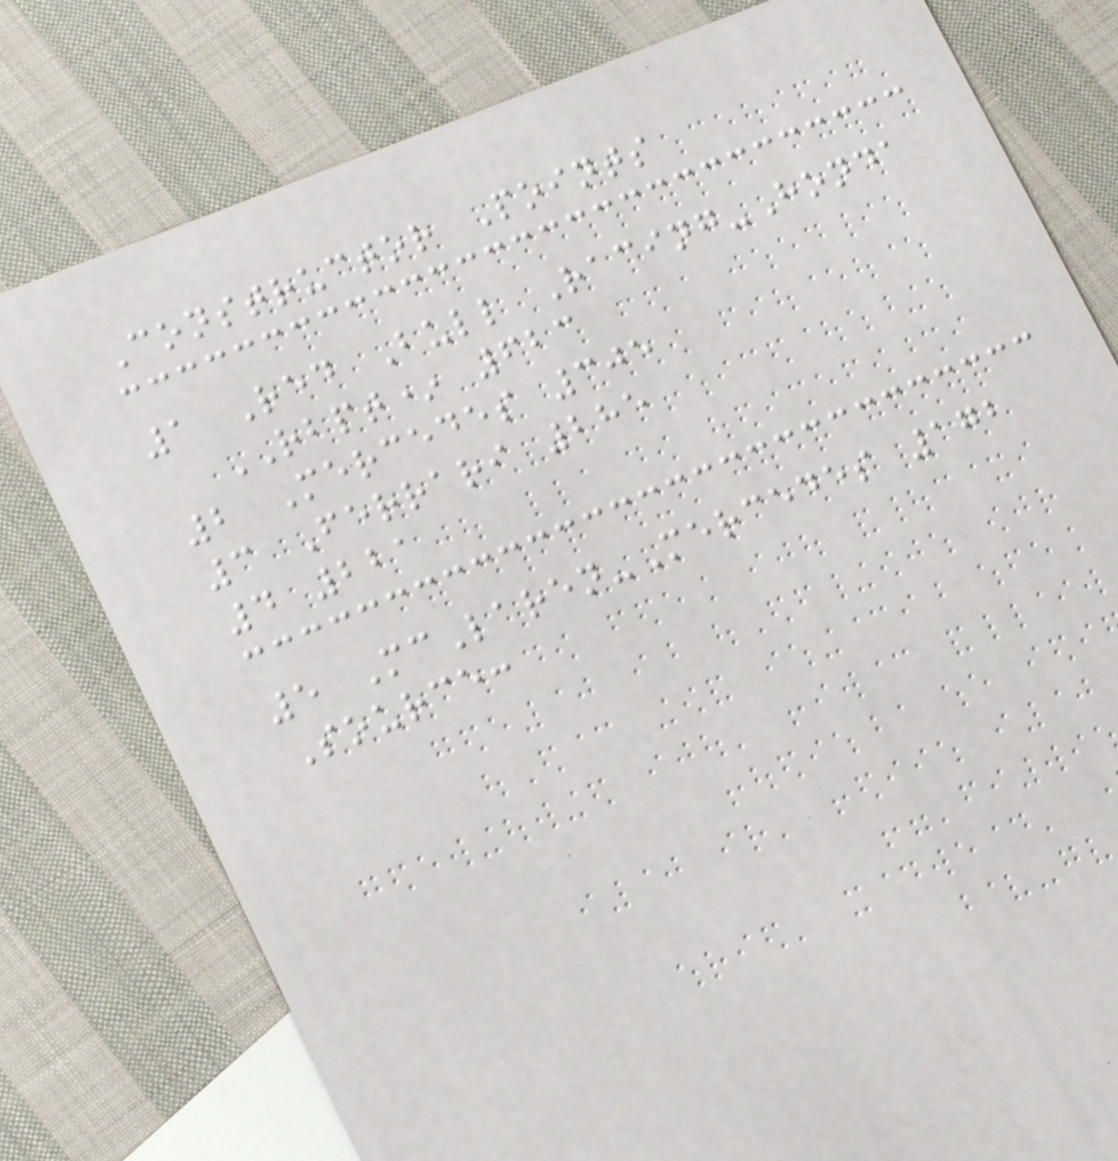Constructor Points
1 Red Bull Racing-Honda
RBPT* 623
2 Mercedes 305
3 Ferrari 285
4 221
5 McLaren-Mercedes 172
Source:
